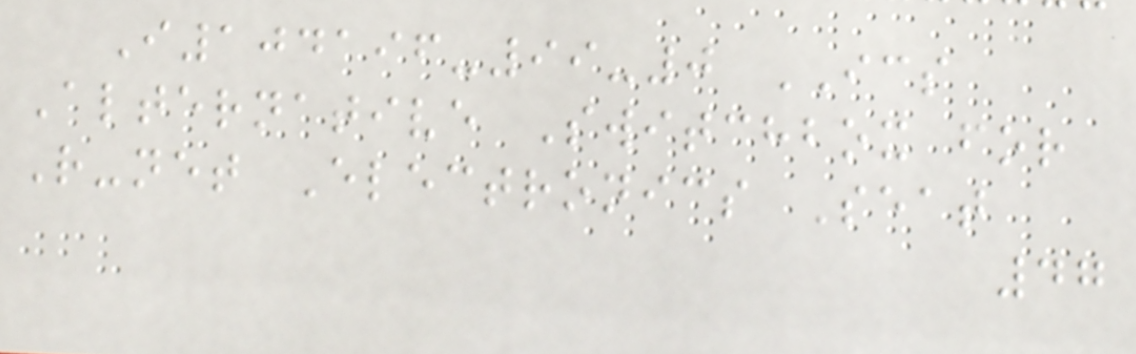I104196-99-0 ICS
Alternative Switchbox for
R-net Electronics Seat
47
